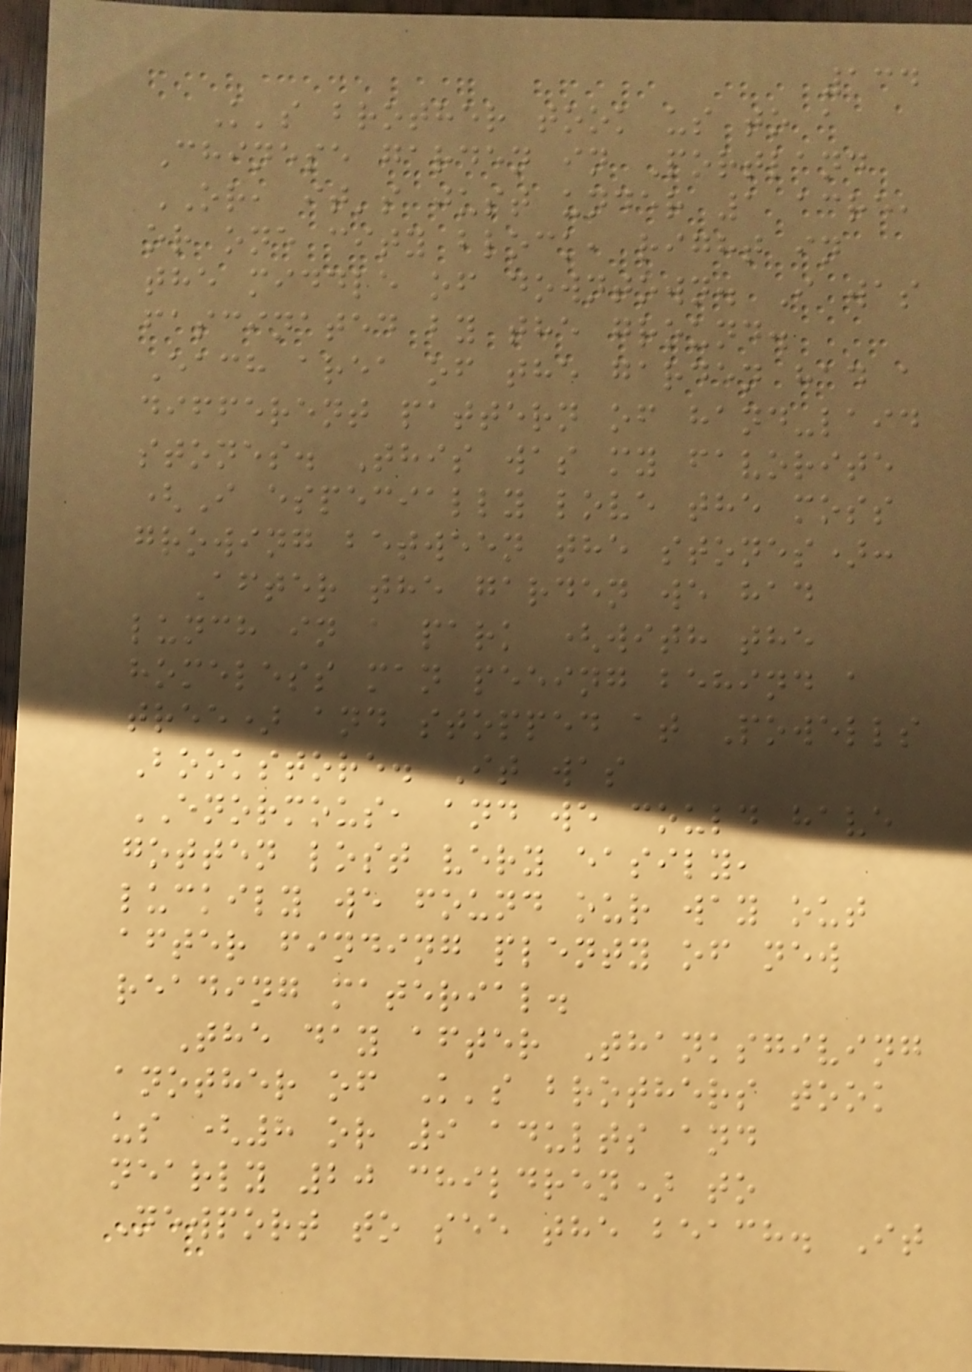134
K's brother took us to a
Chinese garden in Portland
OR, it's just under 1 acre,
or one city block, right in
the middle of downtown. I was
fascinated by the ground.
Each area of the garden had a
different pattern of hand-laid
stones. This was my favorite
(I especially love the moss
growing between the stones):
After the garden we had
lunch in a park (with the
homeless man peeing behind a
tree) and stopped at Powells
Bookstore. It was
ENORMOUS, and we could have
gotten lost very easily,
luckily we found our way out
after finding plenty of new
reading material.
The day after Thanksgiving
another of K's brothers took
us (8 or 9 adults and
nearly 20 children) to
Newport to see the beach. It
